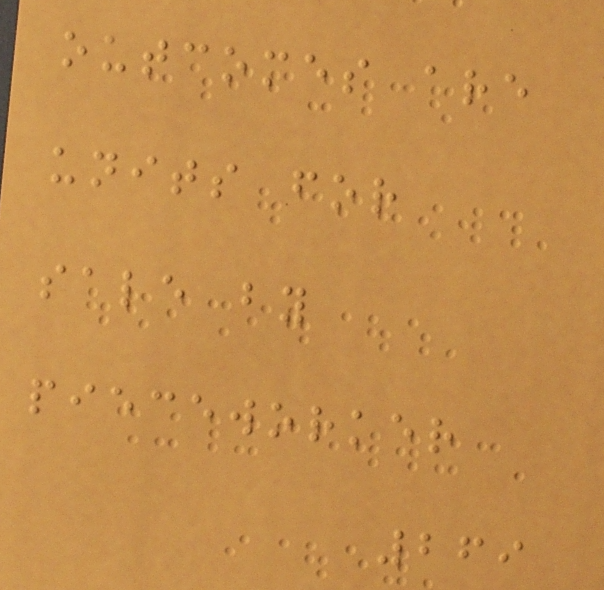outcomes are
units for
sale by
pieceworker
269
